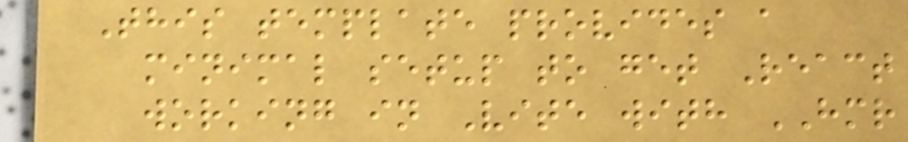This template provides a
minimal setup to get React
working in Vite with HMR
